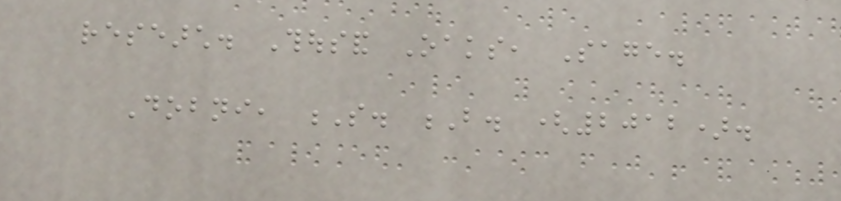research. Thousand Oaks, Sage.
Dobni, S. B. (2012).
